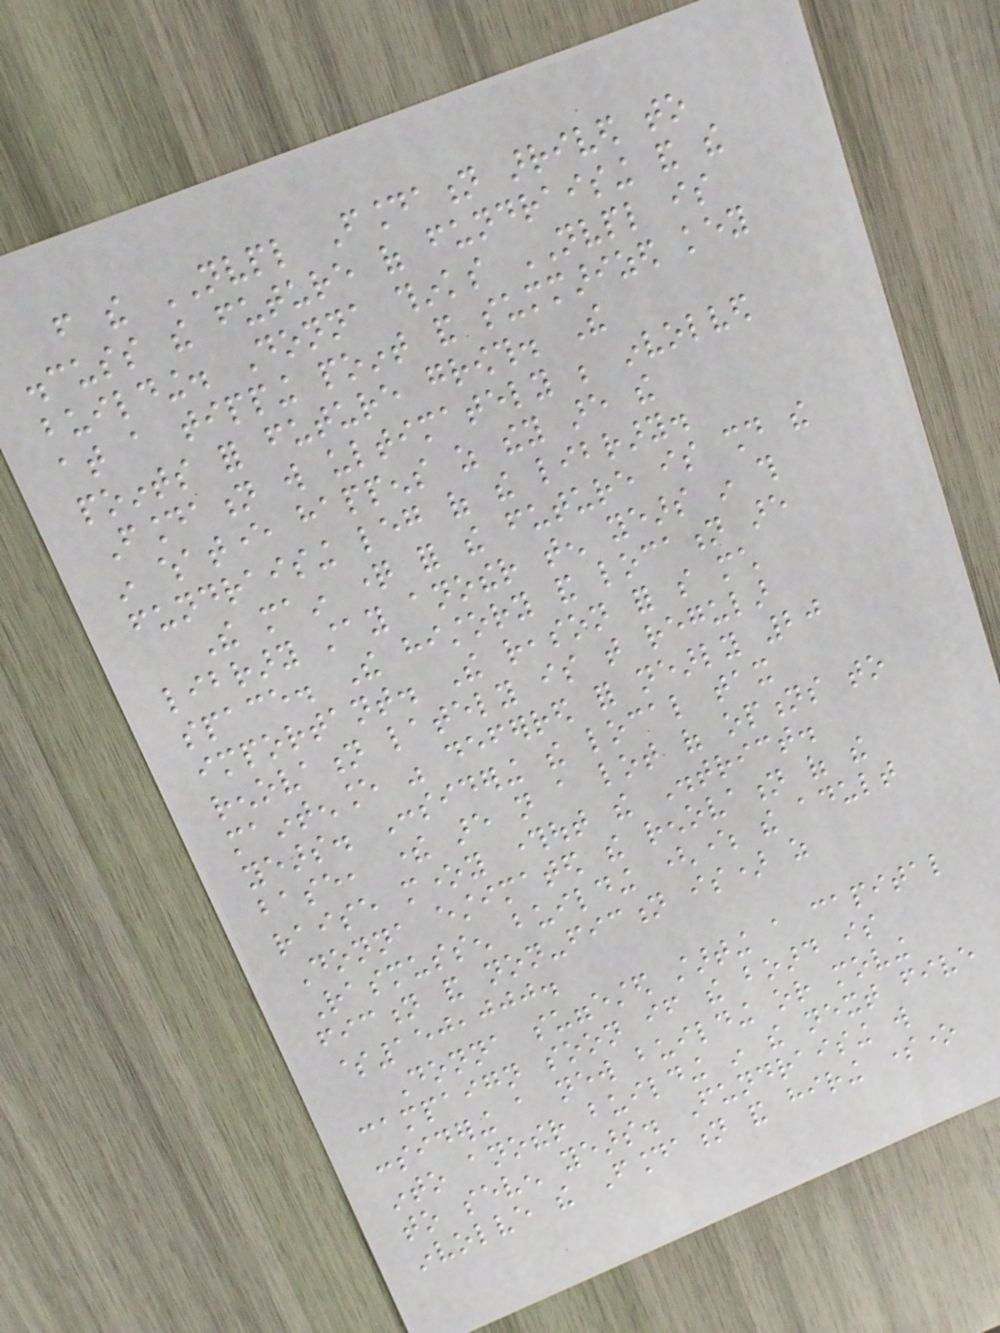from the NVPL Foundation arrived to
discuss the future of fundraising and the
building. Donna thinks NVPL is
at a tipping point and summarized key
points for future growth. The
Foundation will ultimately be involved
in whatever happens as they are the
fundraising leg of the library.
The main question for the future is should the
library stay another ten years in this
space. The history and location are
important. The reason for so much
renovation lately is that regular
maintenance was deferred for nearly 20
years. Considering the local tax
base, there are not a lot of options to
raise money throughout the District.
Donna estimated the renovation of the
Rasmussen building (where the adult
fiction and non-fiction is) as
$150,000.
Donna suggested starting a capital
campaign soon if the board is
considering a new building or moving
into another building in the next five
to seven years. Fundraising will
involve the Foundation and hiring someone
